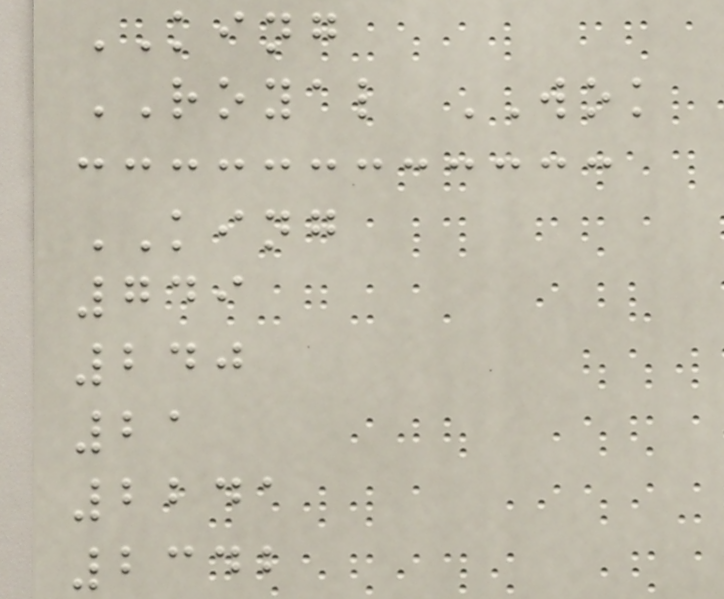KING
ROYAL WOK
KING
749
240
21
2241
2342
